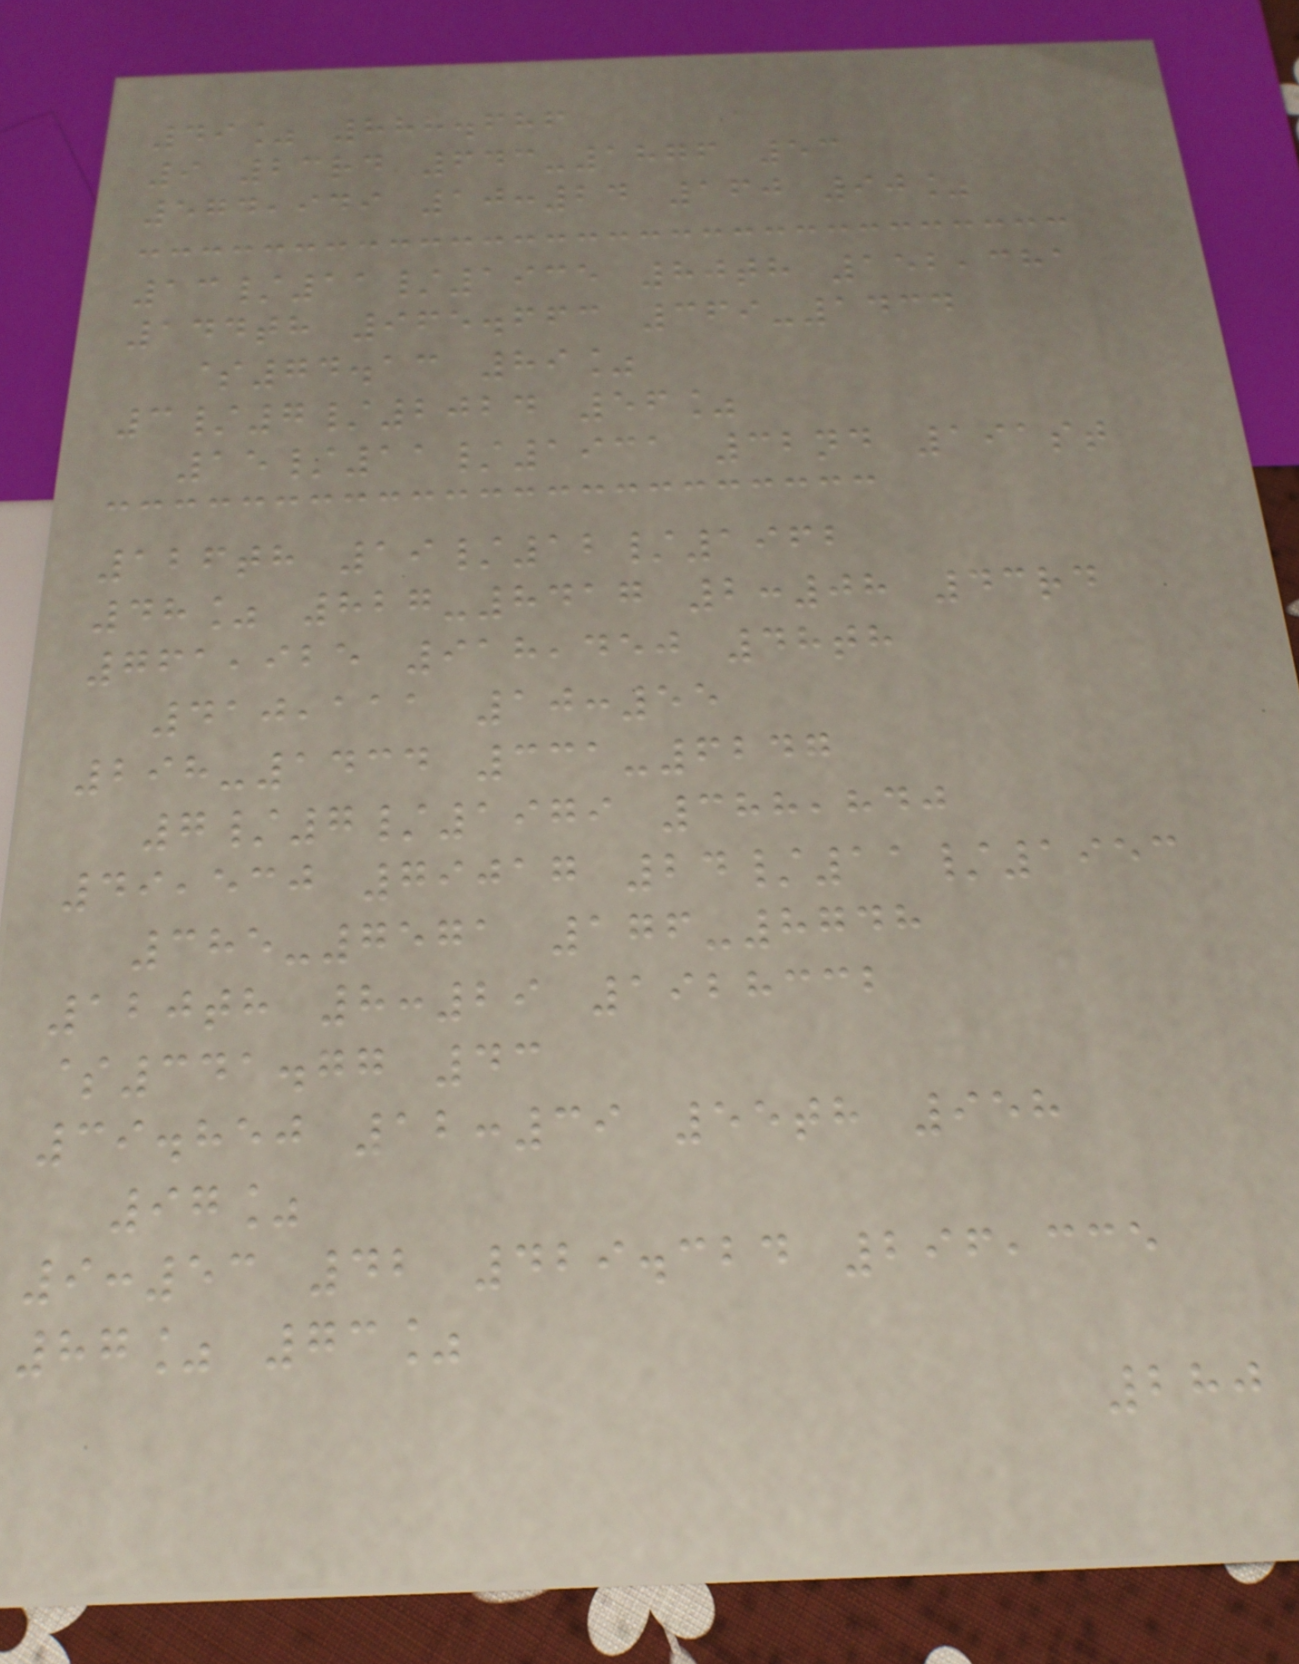49% 888.686
9 23rd 643-1876 53
574,949 10:24 160 90%
13/11/1935 80th 152,381
144th 965.663 369-1434
$74.13 89%
3/7/2024 56%
15/11/1931 32nd 191st
126th 19/12/1962
48% 827-8417 2:08 43rd
761,925 918,450 48th
410,111 10:55
298-1434 331-6247
7/7/1979 388,840
49,530 79017 24/11/1953
385-7571 176-8748
120th 8:29 1928332
$341.77 43
39.850 12:39 55th 958
97%
9:53 42 429.324 296,335
87% 73%
280
